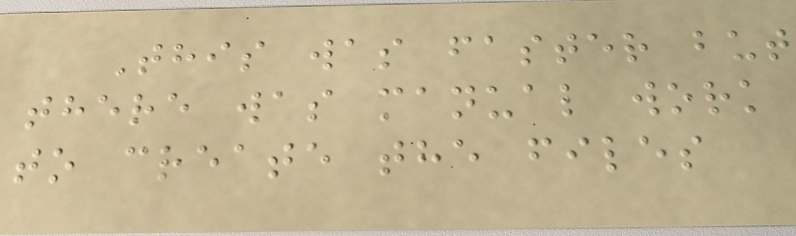This was faster but
there was manual work
to create the files
